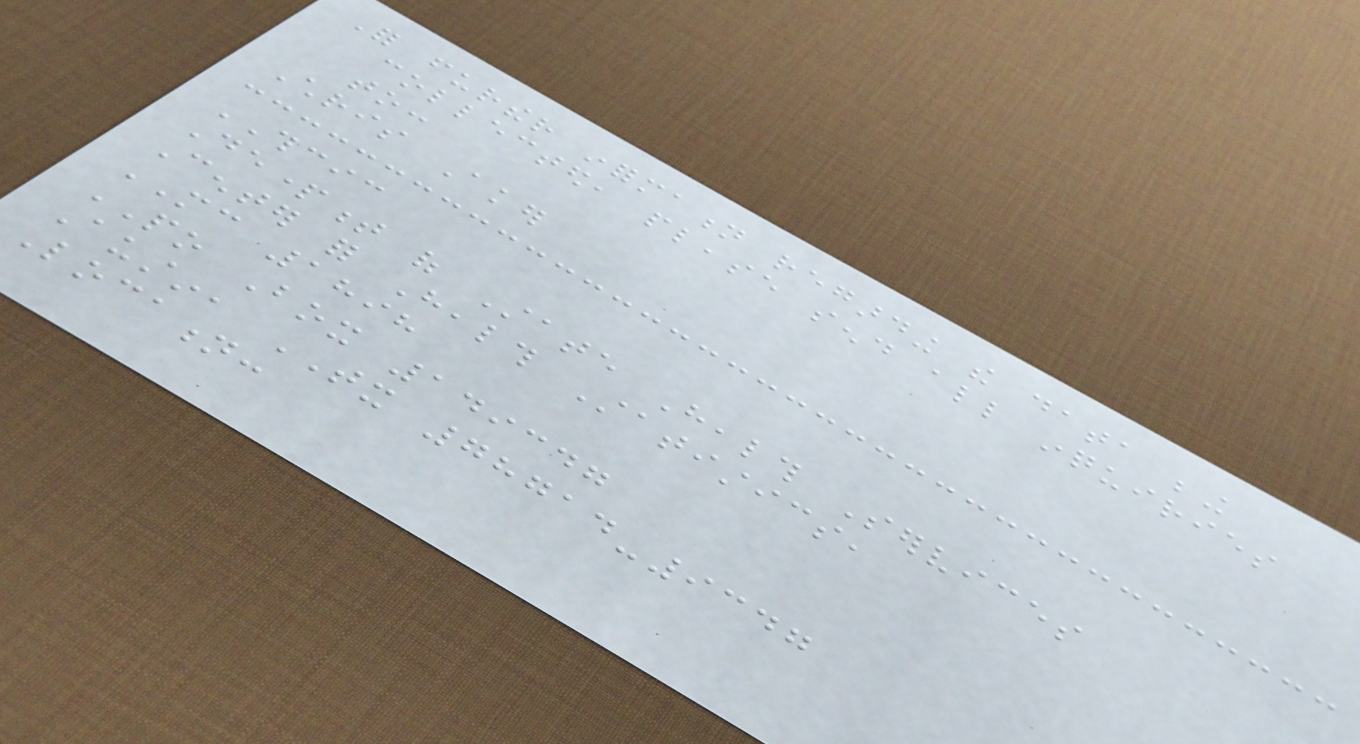For further information regarding the data being
collected, please send all inquiries
to:
Chris Aker
THCIC
Department of State Health Services
Center for Health Statistics,
MC 1898
PO Box 149347
Austin, TX 78714-9347
Location:
